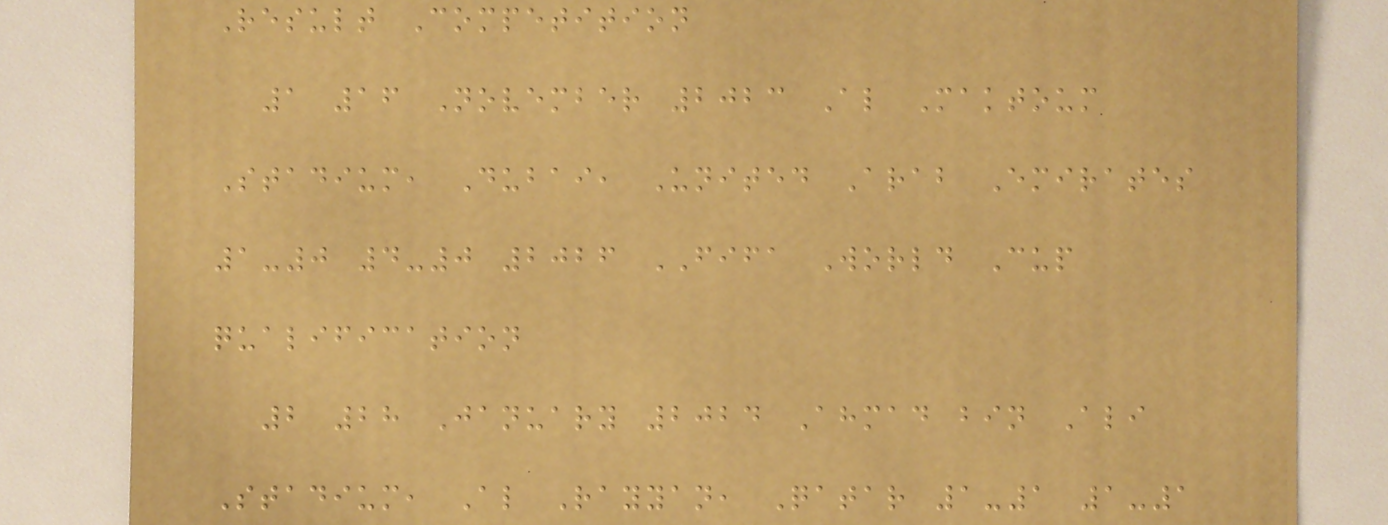Result Competition
1 16 November 2023 Al Maktoum
Stadium, Dubai, United Arab Emirates
1-0 4-0 2026 FIFA World Cup
qualification
2 28 January 2024 Ahmad bin Ali
Stadium, Al Rayyan, Qatar 1-1 1-1
